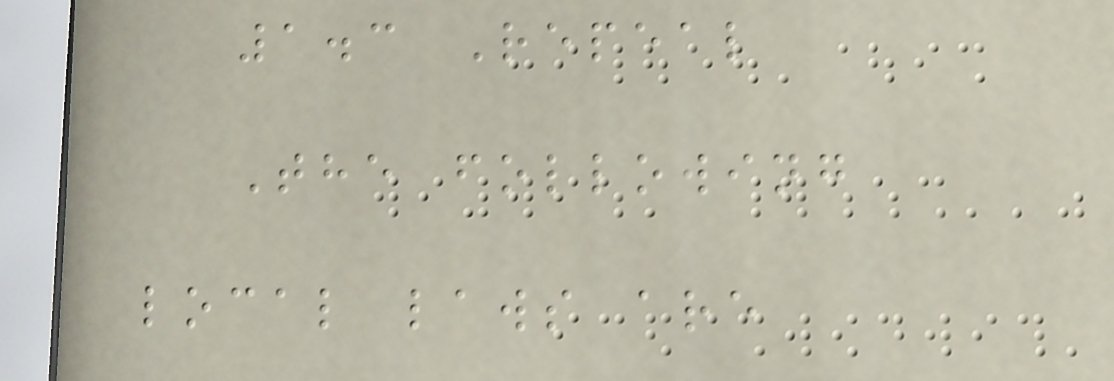1.3 Repeal
The following
local laws are
